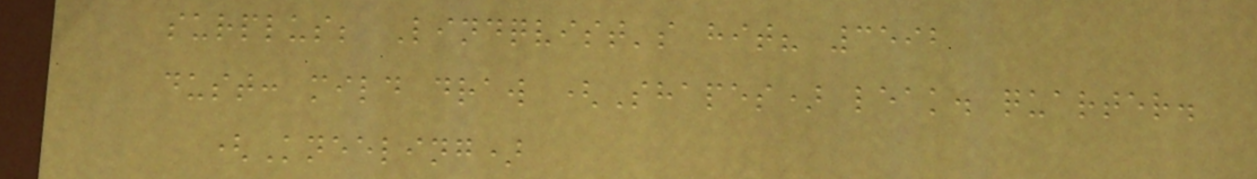surplus; Lindqvist's hit? 3592
dust: mild draw (Shapes) leak. quarter.
(Kneeling)
